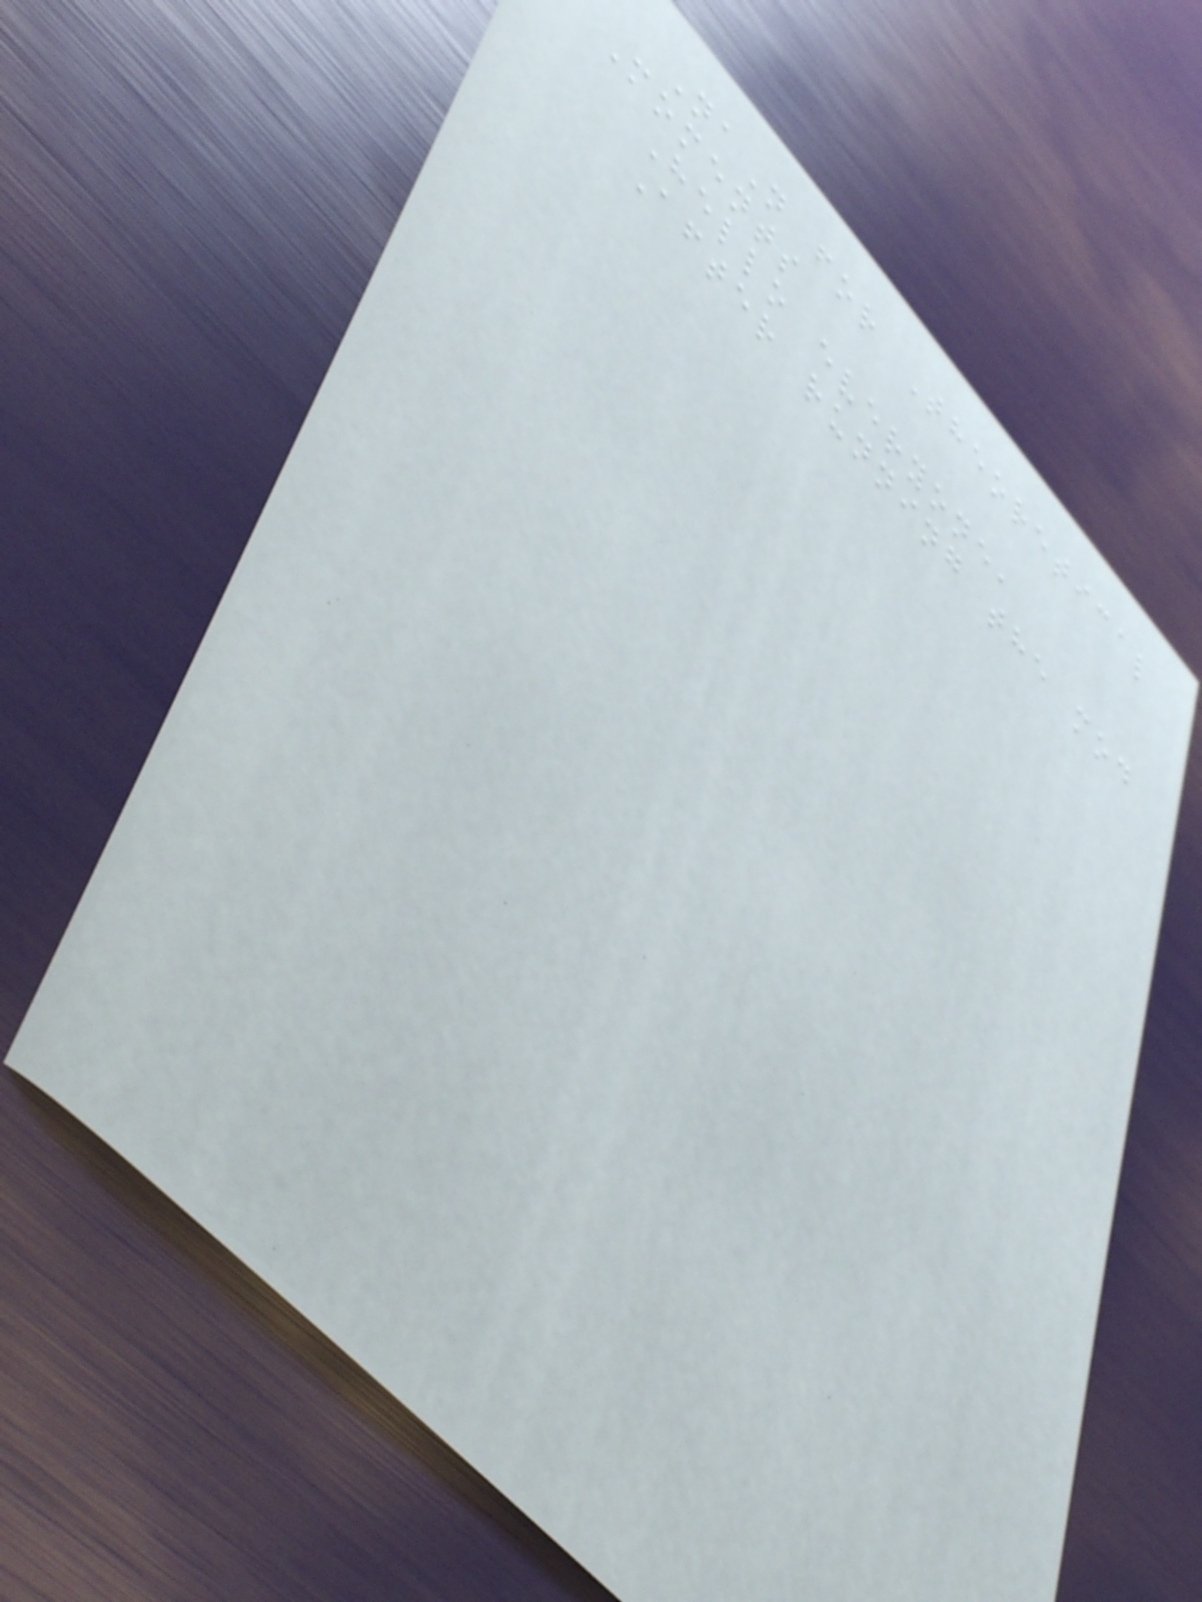NaN for Theoretical
Moments
Hello everyone,
After running the mod
